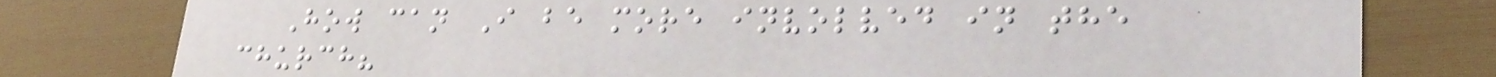How can I be more involved in the
church?
